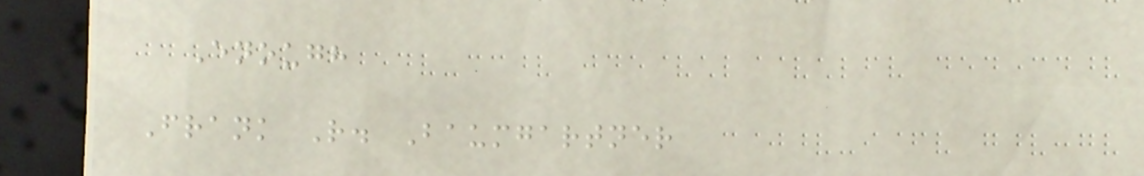Enough
Frank R. Baumgartner
